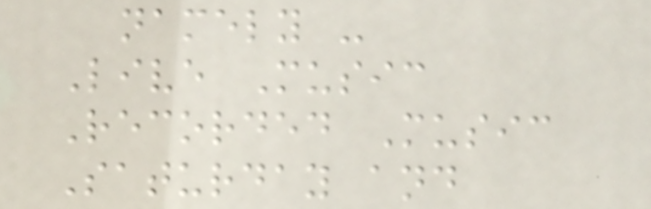namely -
Live Music
Recorded Music
Saturday and
